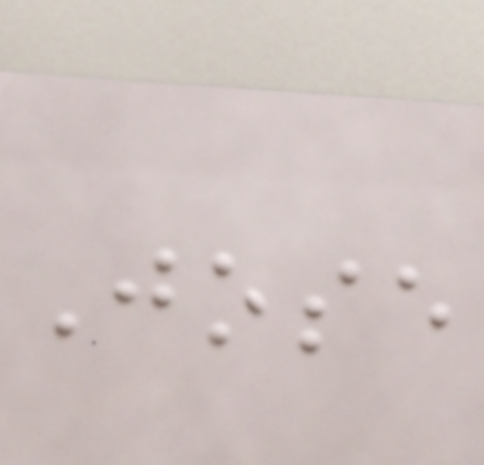Jose
